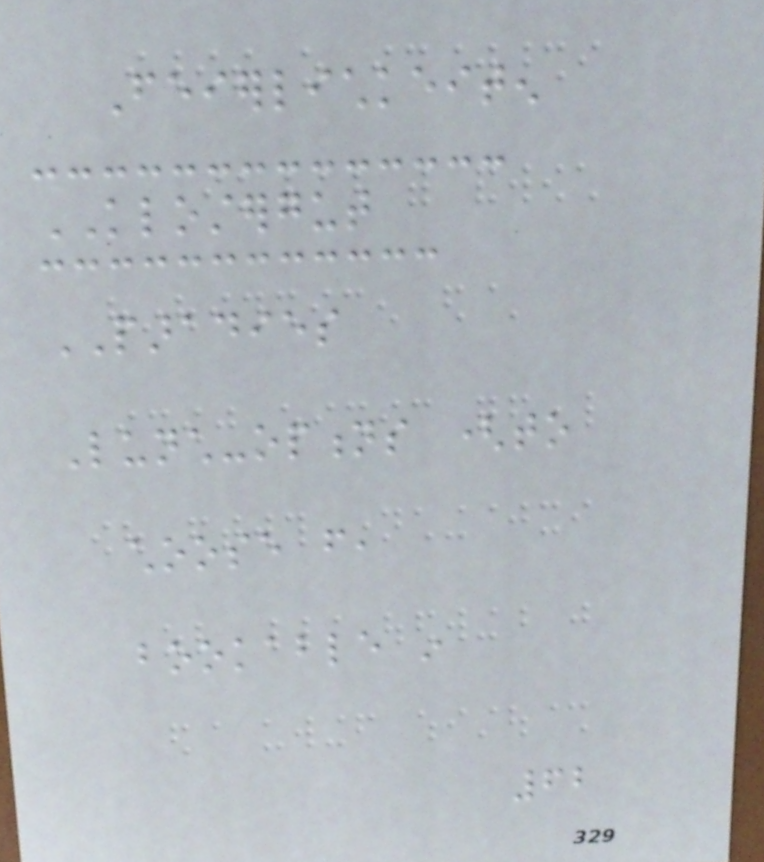Feierlichkeiten
KLOSTERGUT
PARADIES
Lunch-options (to
choose from,
bookable in
62
